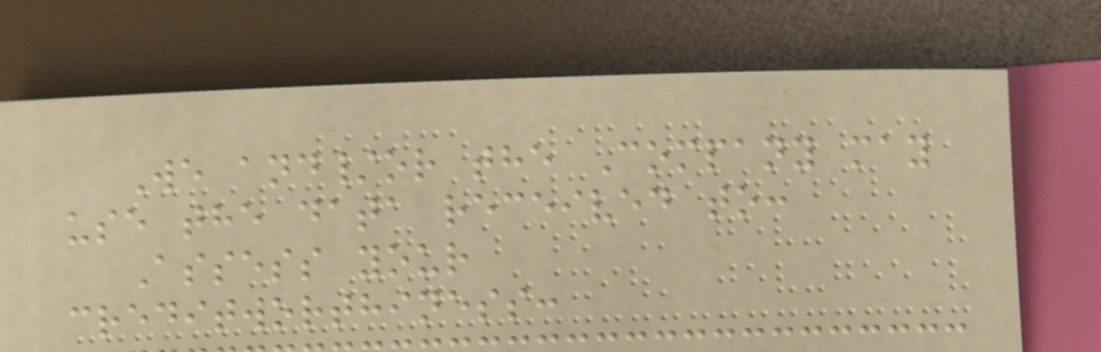We and/or the Company may
use the data received to:
Assess your
creditworthiness:
